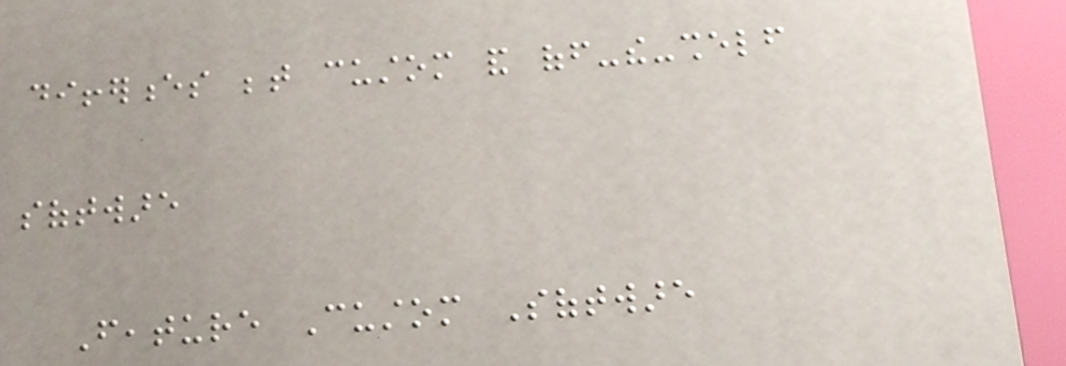differences between custom and off-the-shelf
software
Feature Custom Software
